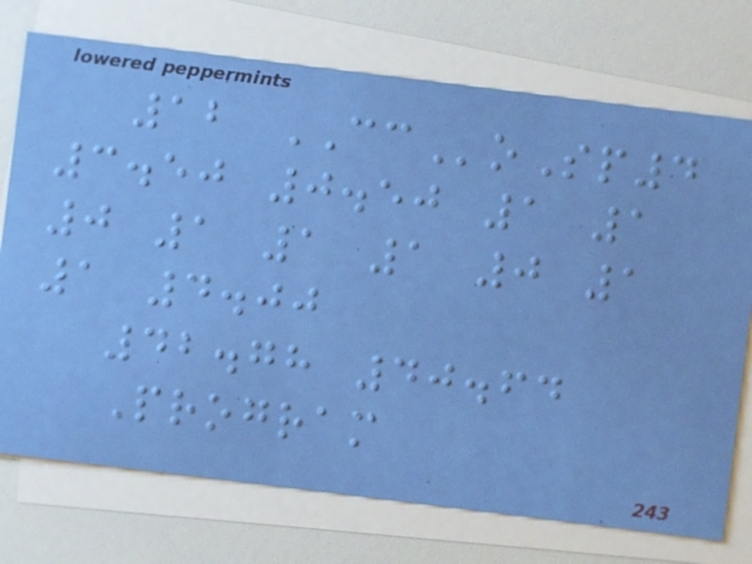12 CCoSp4
3.50 0.50 1 1
0 1 1 1 0 1
1 4.00
42.78 40.64
Program
